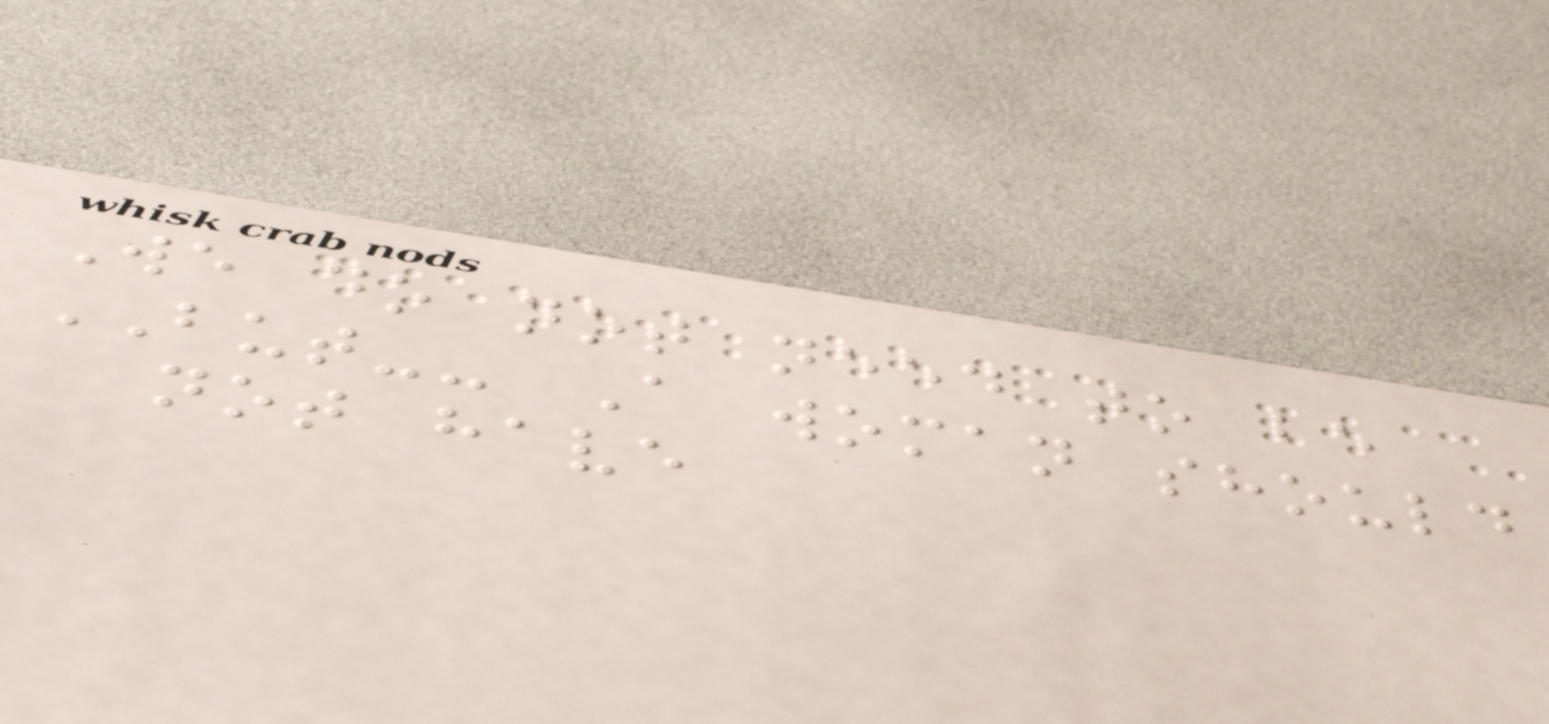We do not need to be
BUT-- A woman should
not have
